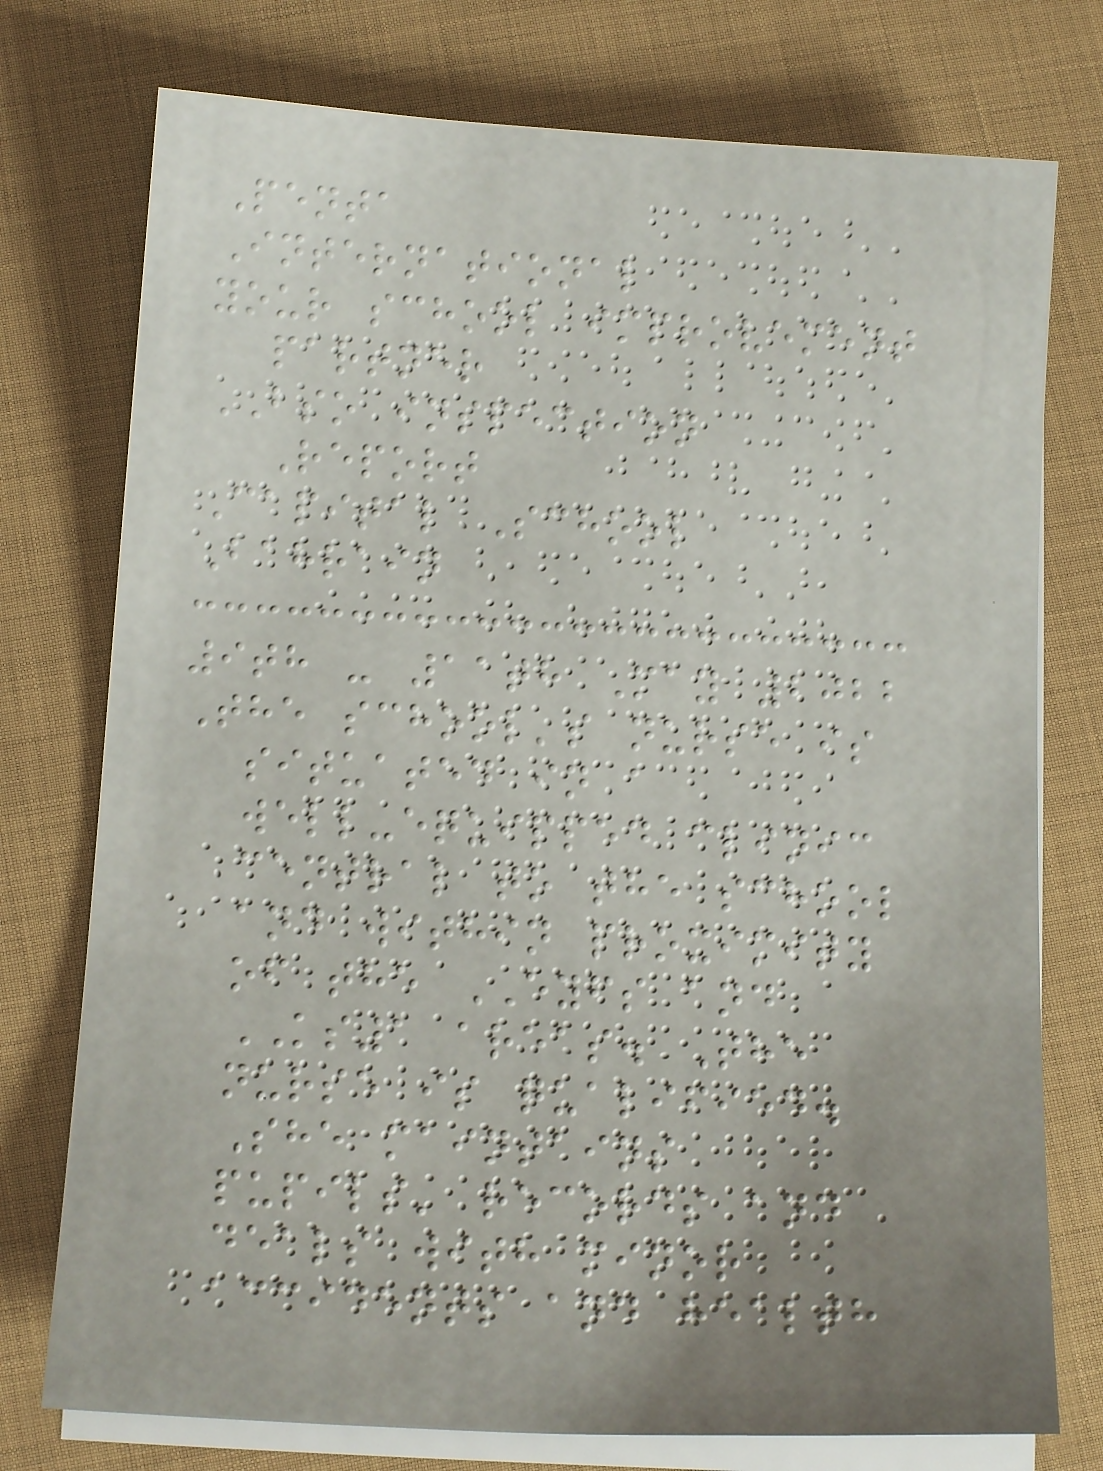Penta
International
your school improvement
partner
BSO inspection
Report
Capital School
Bahrain
9th - 11th May 2022
The school's nurse is
situated in a
well-equipped clinic
central to the school
and within proximity
of the EYFS and
KS1 areas. The
nurse is qualified.
She maintains
pupils' records and
deals with minor
accidents and health
